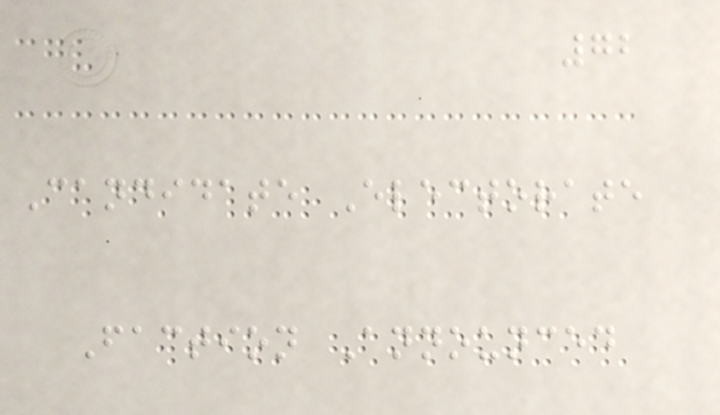72
Candidate Electorate
Faction Announced
